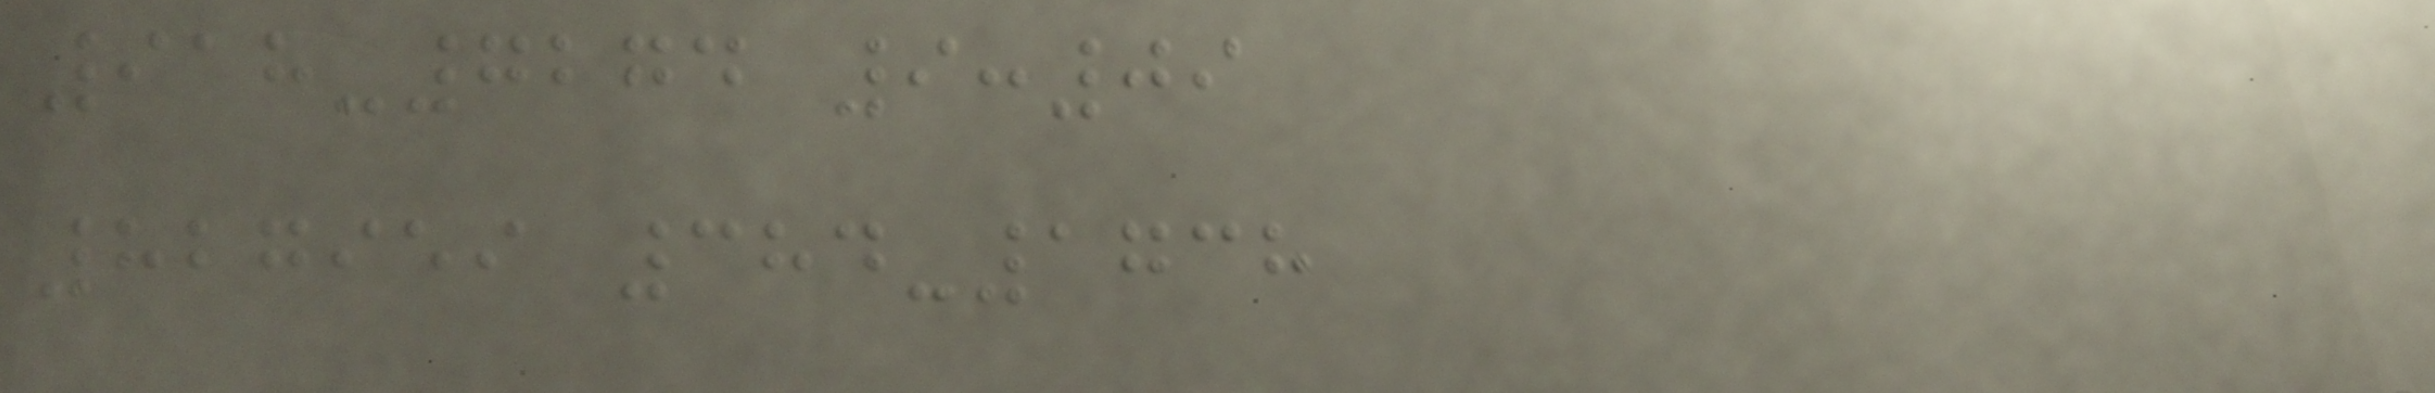918-7274 9:09
827959 384-1738
